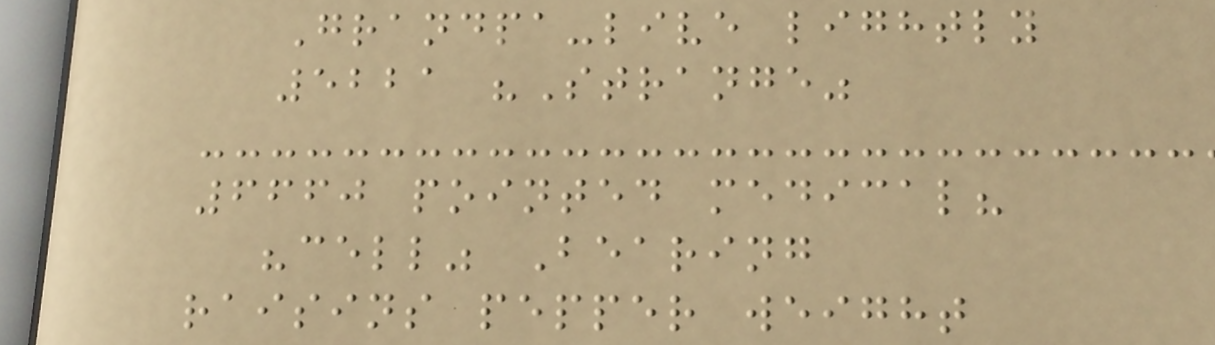Grandpa-live lightly
5221 "Strange"
6660 pointed medical?
"cell" Bearing
raisins pepper weight
